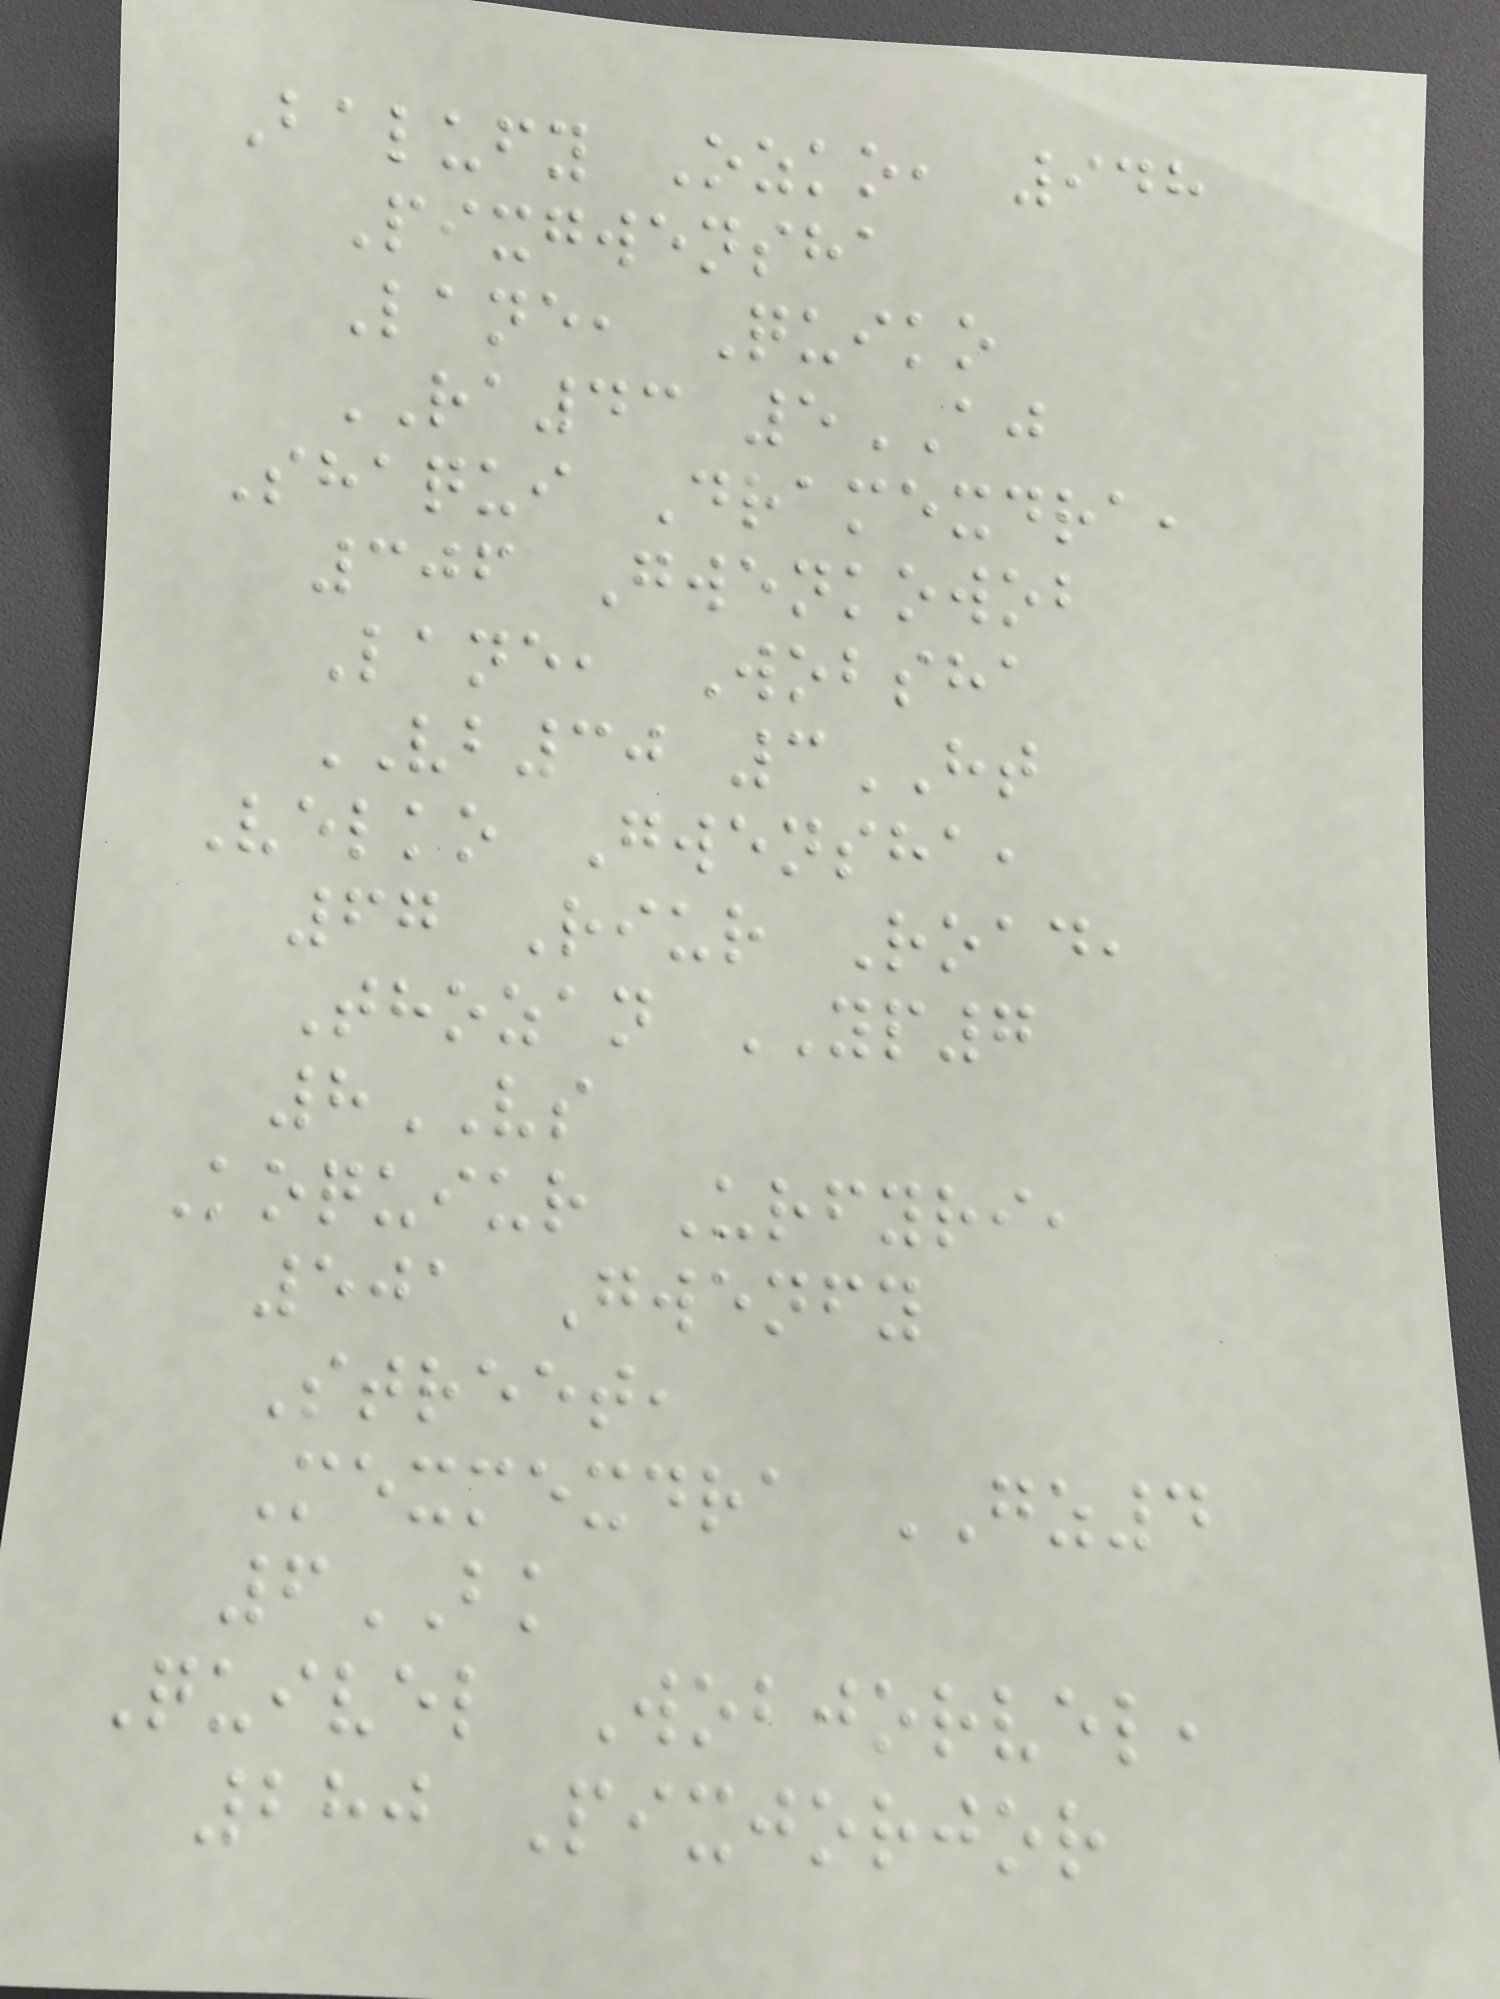Balufy Ozko, 948
Pixgwensha
Lane, Quiko
RA43 5AJ
Shaqui Dramexdra,
306 Gwenkowob
Lane, Wobsha
VB30 3HT
Velko Gwensha,
67 Riur Road,
Thozan YP7
8VS
Koquiur Urfyri,
501 Gwenfy
Street,
Mexmexdra GZ4
6BK
Quivel Wobjorvel,
280 Pixjorjor
